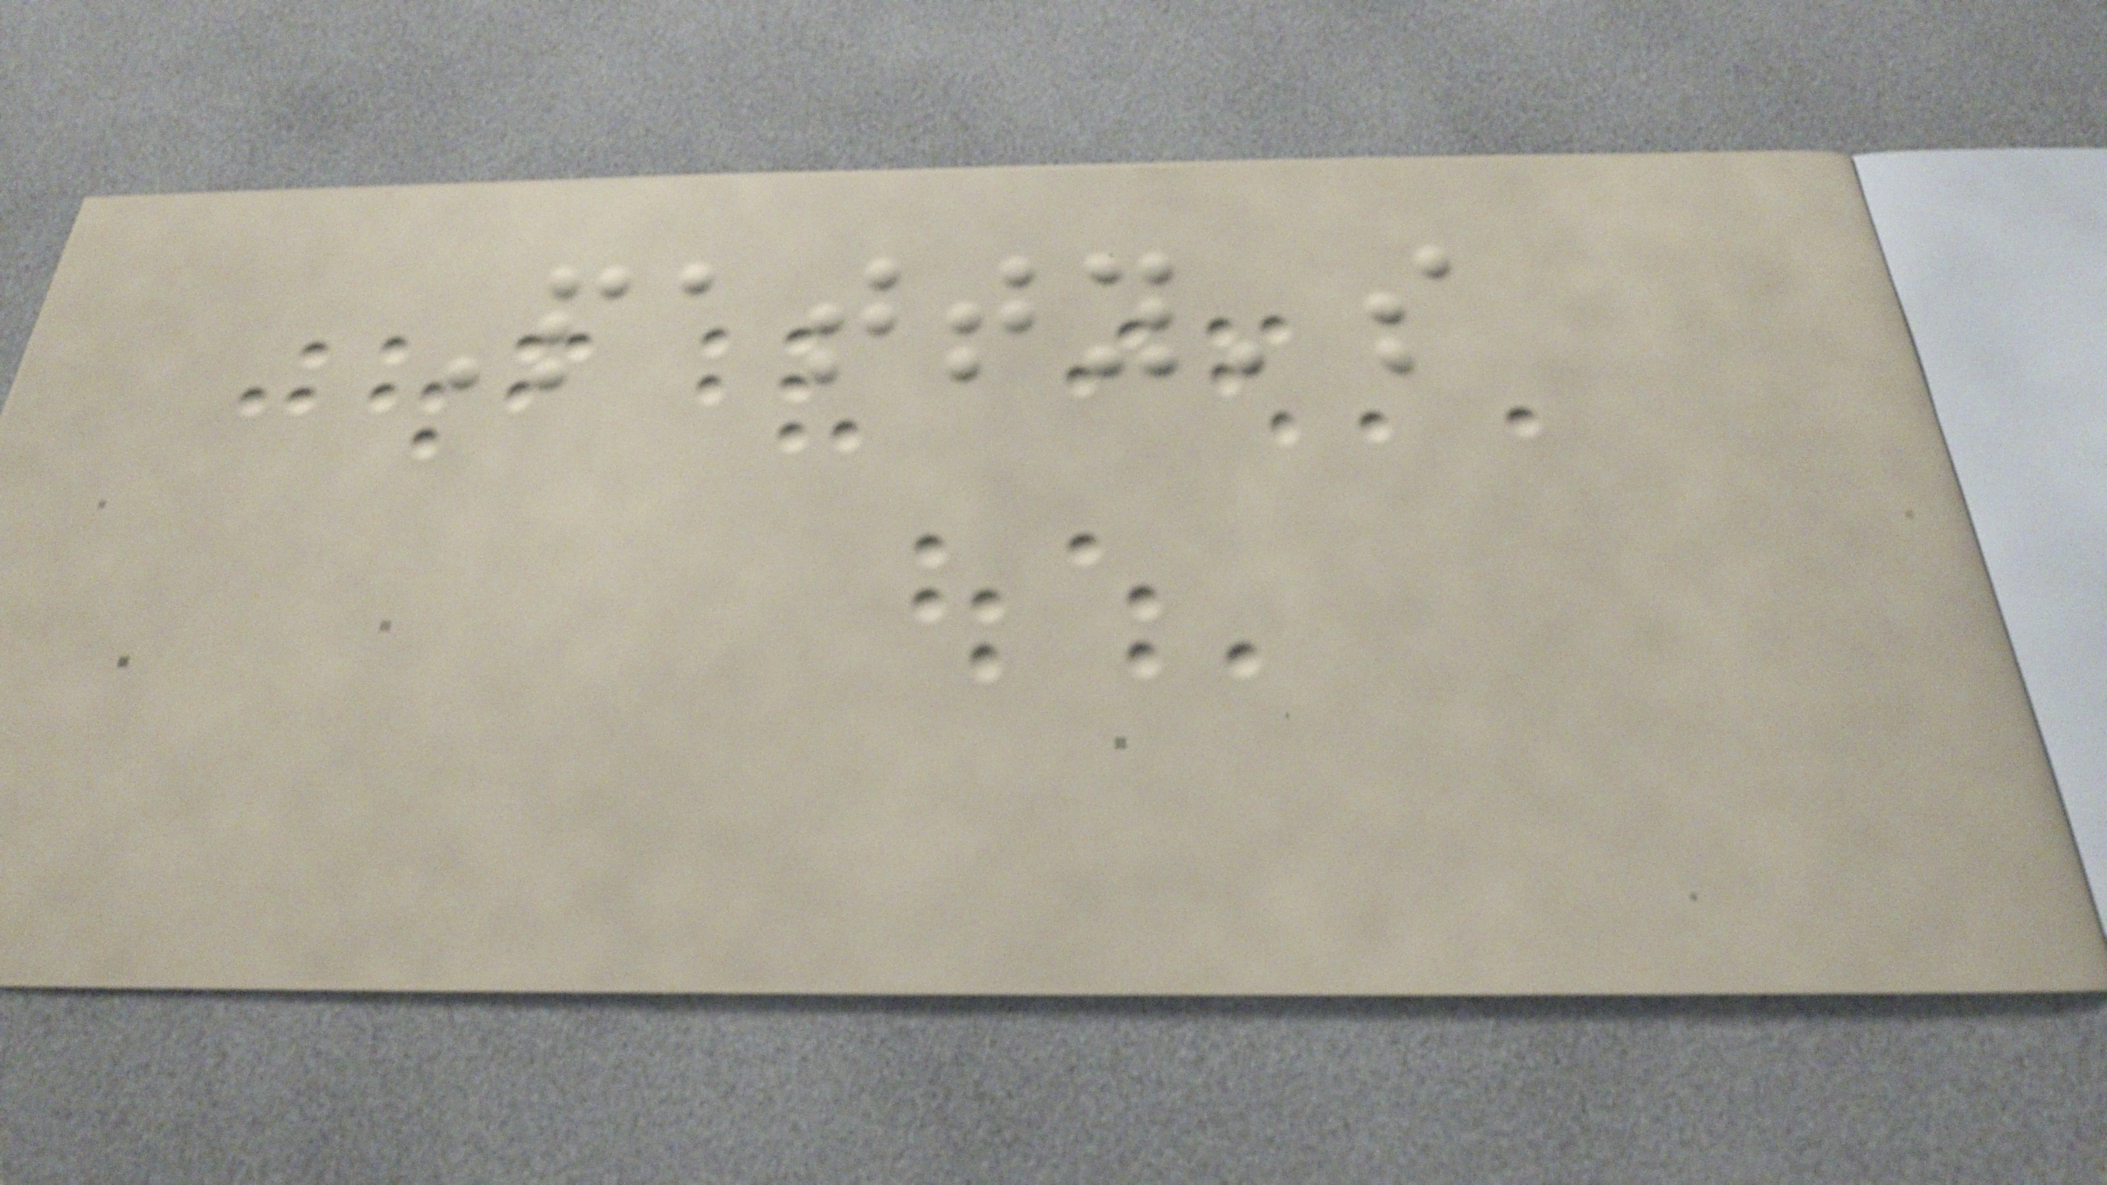Patty's
